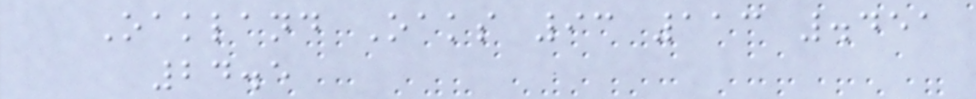Oakland Oaks 93 113 .451
24.5
